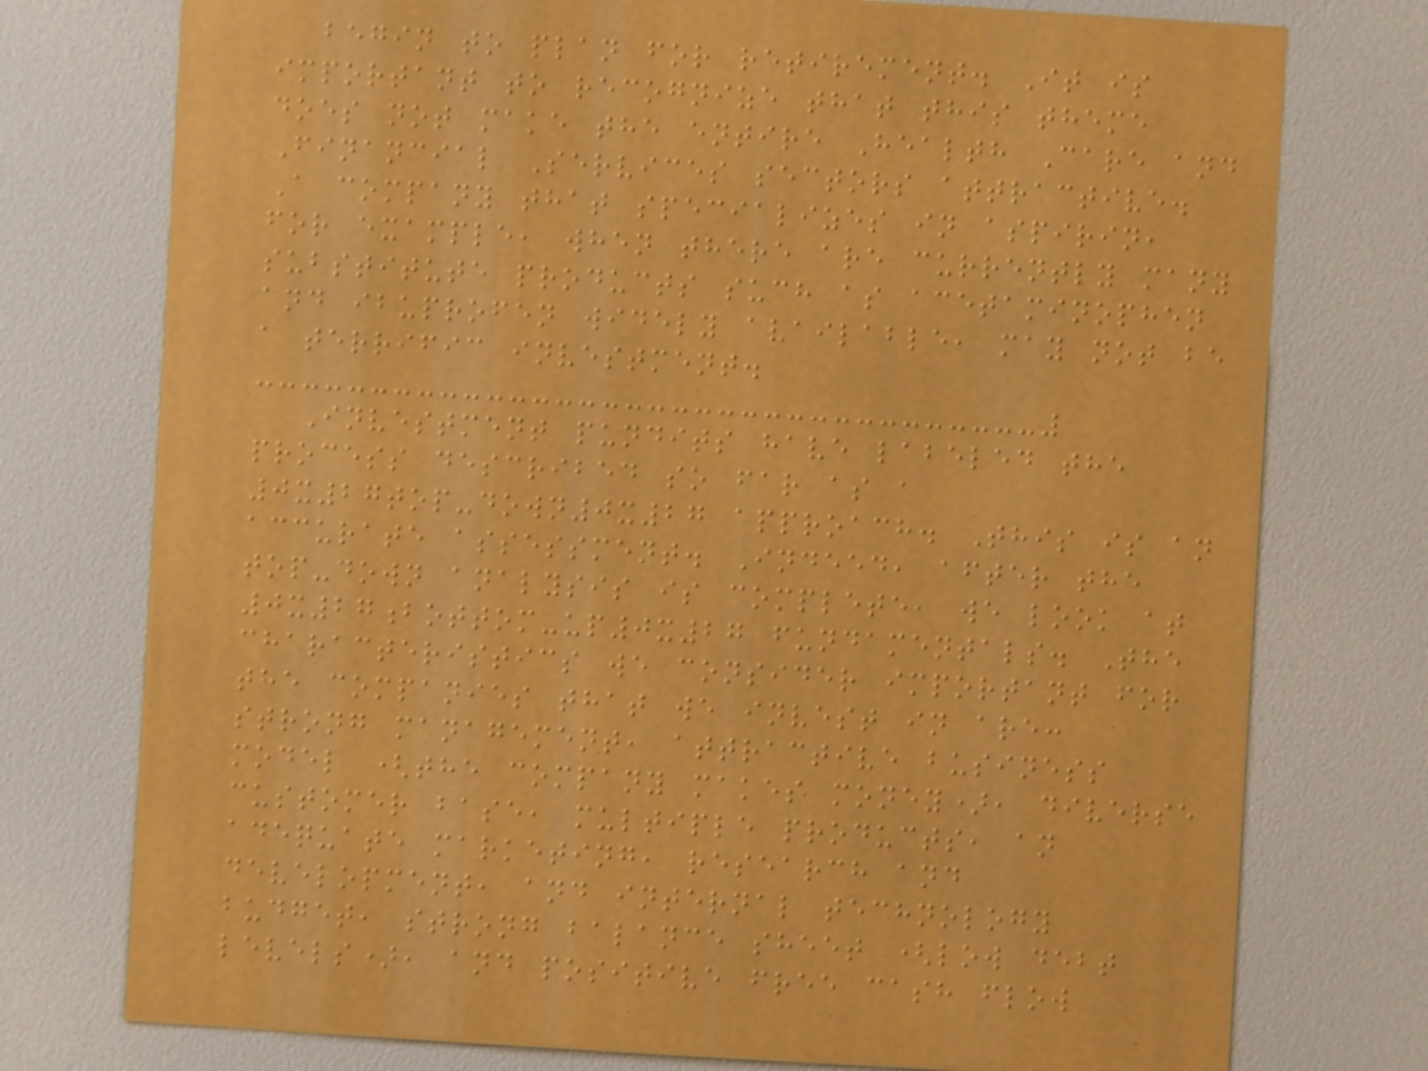begin to plan for retirement. It is
important to recognize that this theme
does not make the entire Health Care and
Financial Services sectors attractive.
A company that specializes in aspirin,
for example, when there are currently many
substitute products such as acetaminophen
and ibuprofen widely available, may not be
a terrific investment.
Investment pundits have labeled the
process described so far as a
0x27top-down0x27 approach. This is an
accurate assessment. Indeed, after the
top-down analysis is complete, we look at
0x27bottom-up0x27 fundamentals. The
characteristics we consider important for
the companies that we invest in are:
strong management, attractive business
model (the company makes money), diverse
customer base, multiple products, an
adequate marketing, research and
development, and internal technology
budget, strong balance sheet (low debt
levels), and positive free cash flow
